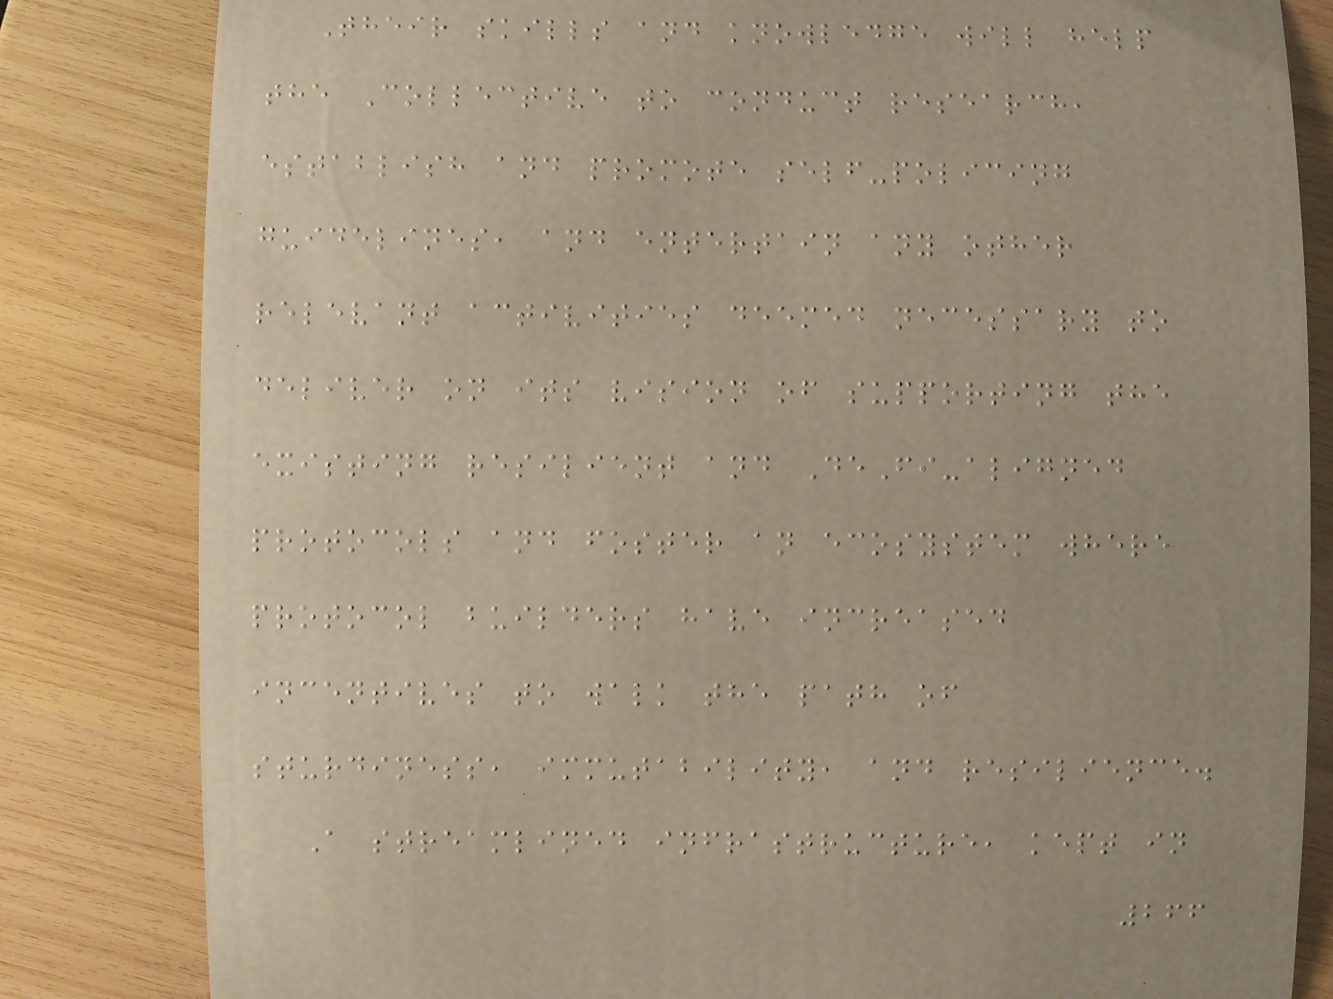Their skills and knowledge will help
the Collective to conduct research,
establish and promote self-policing
guidelines, and entertain any other
relevant activities deemed necessary to
deliver on its vision of supporting the
existing resilient and DeFi-aligned
protocols and foster an ecosystem where
protocol builders have increased
incentives to walk the path of
sturdiness, immutability, and resilience.
A streamlined infrastructure, kept in
266
